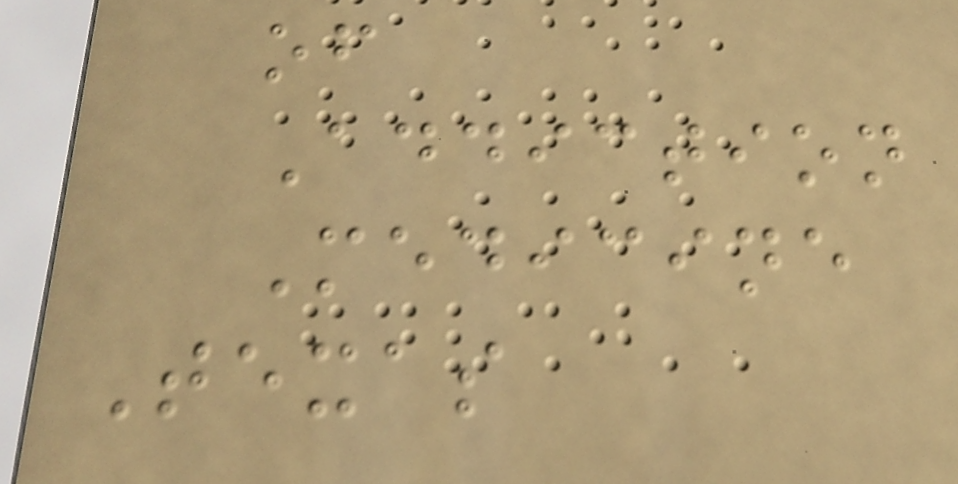of
Addiction
Medicine
Texas
